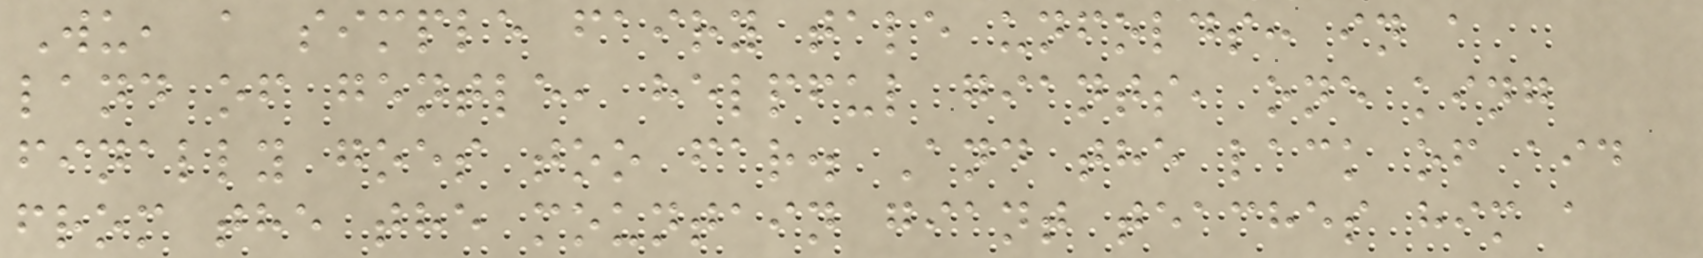Wu, a simple fairy tale unfolds: in a
land of gentle, helpful giants, one king
finally goes too far. And the lack of aid
from the the mountain giant teaches him a
